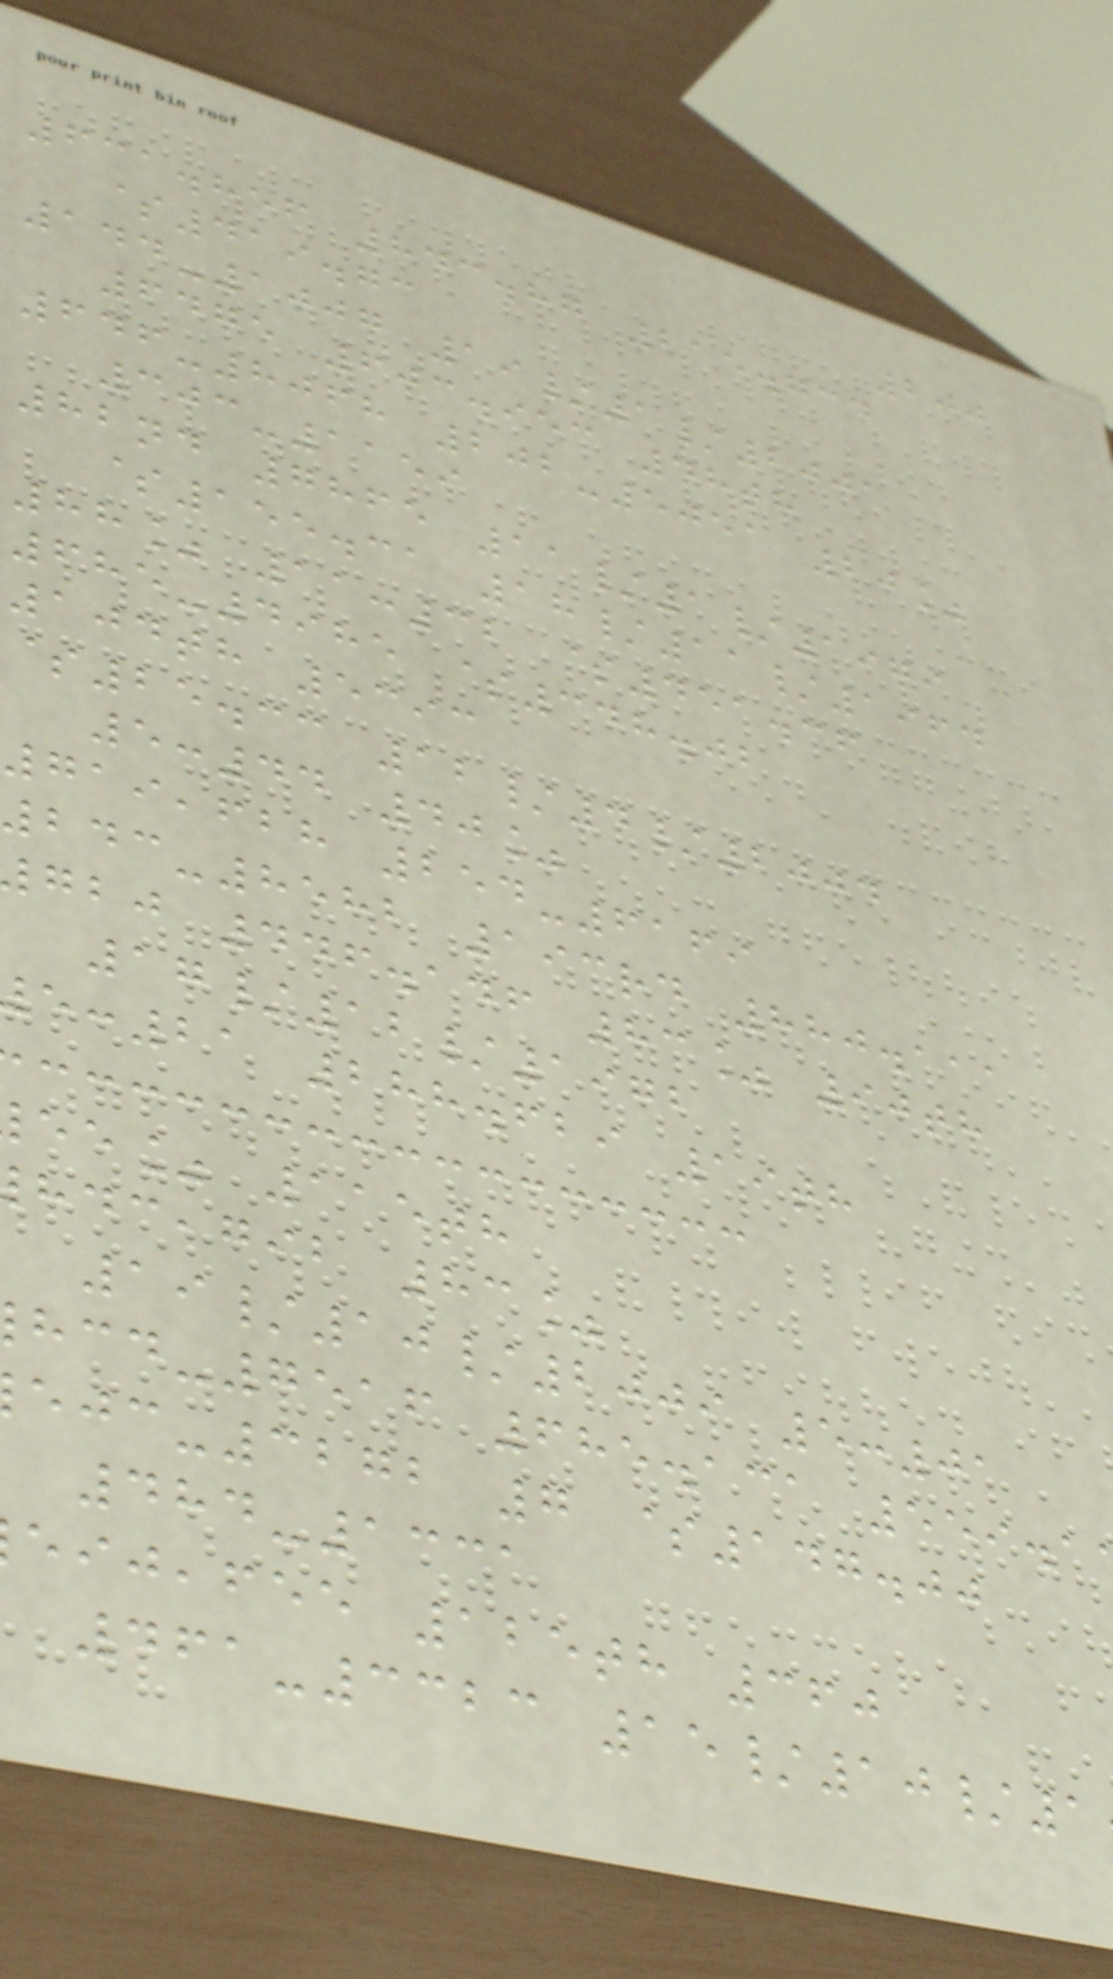200
631.856 843.87 215.734
$419.73
144-1007 19/1/2001
6475 603.953 48th
646-8068 202-5051 20%
303-1159
82nd 7865 11/1/1979
$155.31 18/11/1964
88% 11:32 $451.36
685-4985 $348.02
104th 5393
$25.33 12/4/2004
5:44 40%
719,628 254-6169
243-8582 193rd 880.111
gbj 446.146 83% 90th
17/12/1972
:21 288.629 19th
ee% 115th
,gib 83%
19/10/2009 5:01
-7516 685.131 559.1
-3272 7 $147.00
484-1331
,fee 125th 360
461-3323 15/10/1
